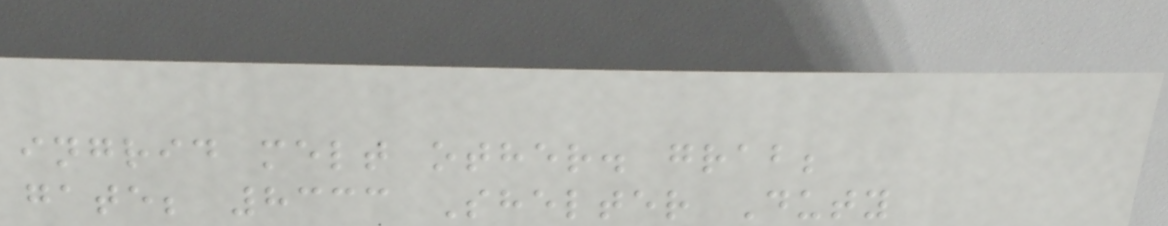ingrid melt other. grab;
gate; 8333 Shelter Duty
